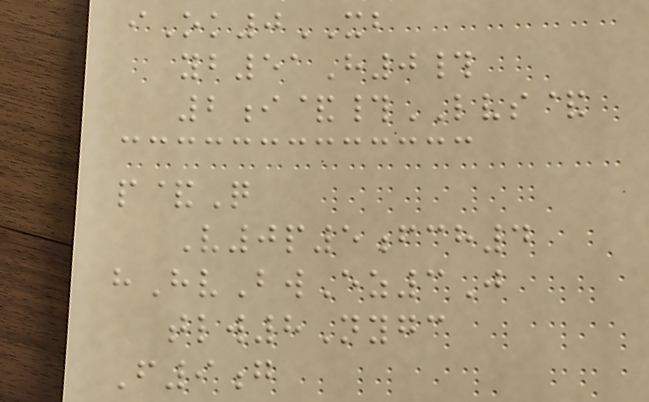iOk0XB
yb51H0#
2i&#LVS&
p&Q
V0p5fch4
hHvBwEz3J
tlw8Nygc
F9g
